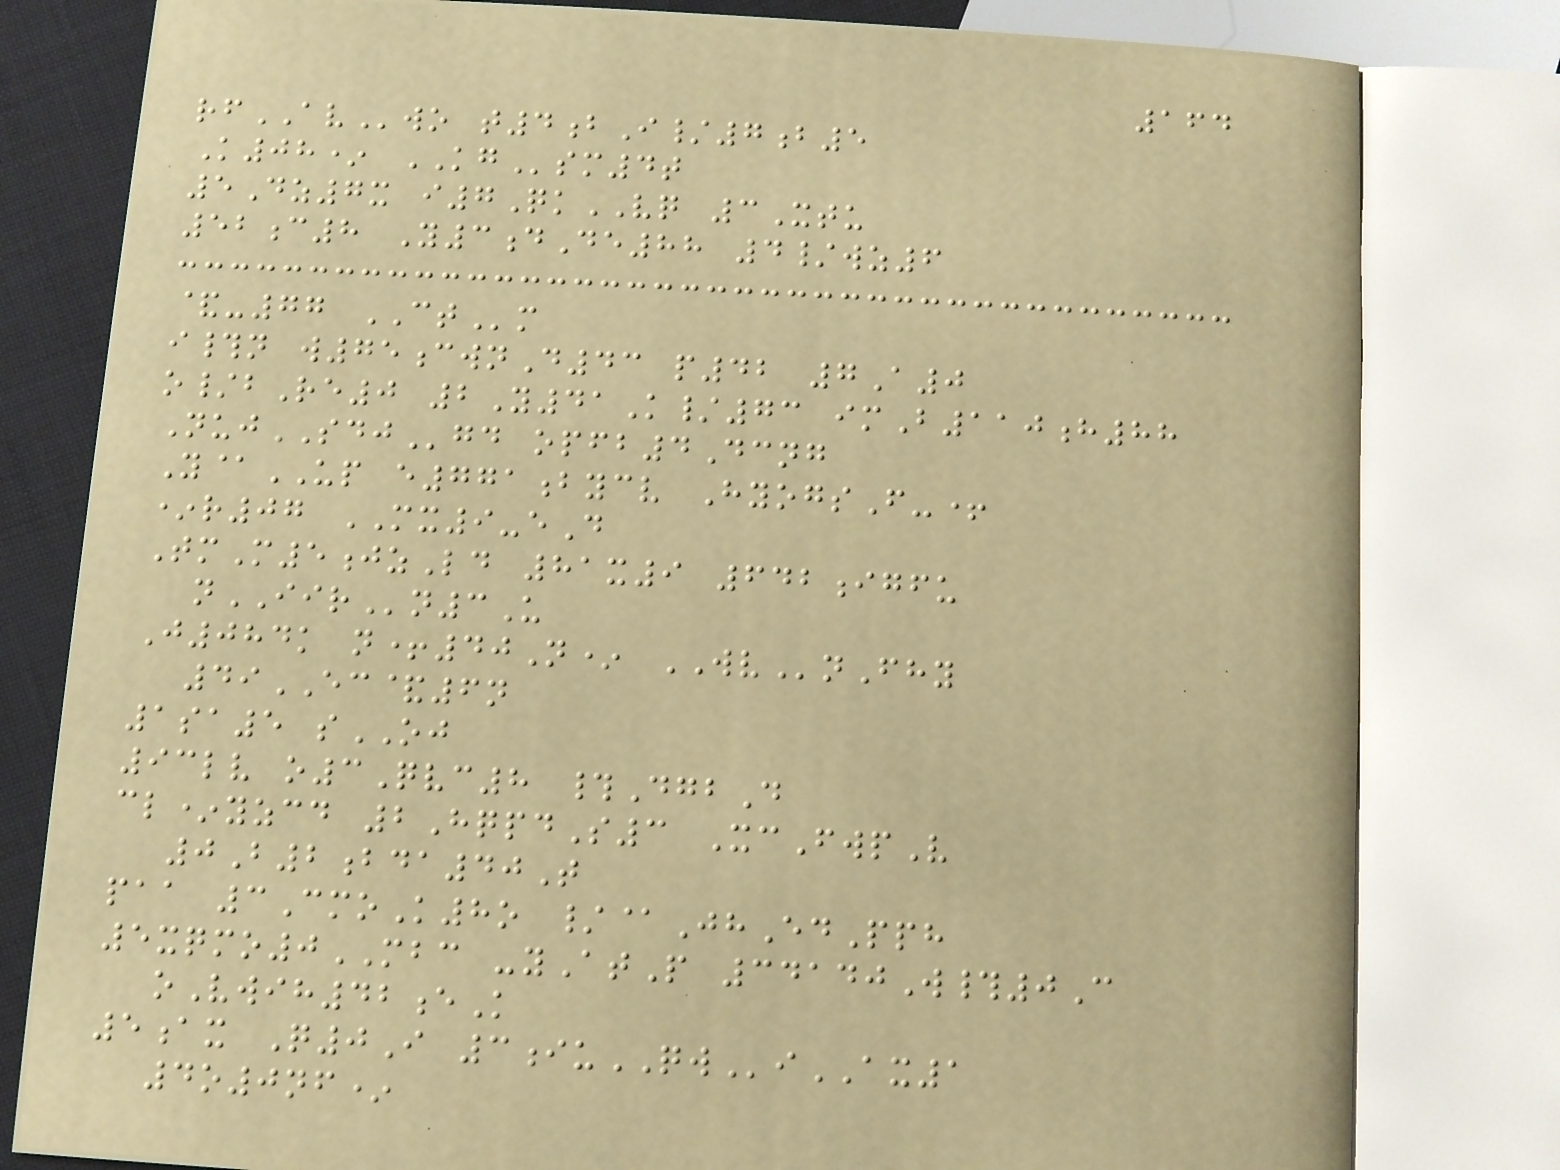164
rfAVwo t4bI/7b5
K08* KGsm4t
5Dz7x i7QkVQ 3Xtu
52c8 Y3dDe88 4/wz6
&-77 CTm
i#n w75cwnD43 p42 7A0
o/bRe0 2Y41K/73 imB110h88
NujSDJgd opfb4Dcng
Y@UP e771bycv HyogsF-+
*r07 MX9-eD
TmM5jzLd 81x9 642igfu
nIIRn3U
J084k n+40N* WVnFhy
49EC&6n
1sa5 sOJ
93lv o3Qvc8 #DgbD
cl*yzcd 2HqpdS3 XcFwpV
0B2bda40T
paa 3CmoK8o /@JhEdPph
5xqmo0MBC -yAtP 34140W#0C
oVwih42eK
5ax Q0I 3iuQWiAX1
4o0nf*
